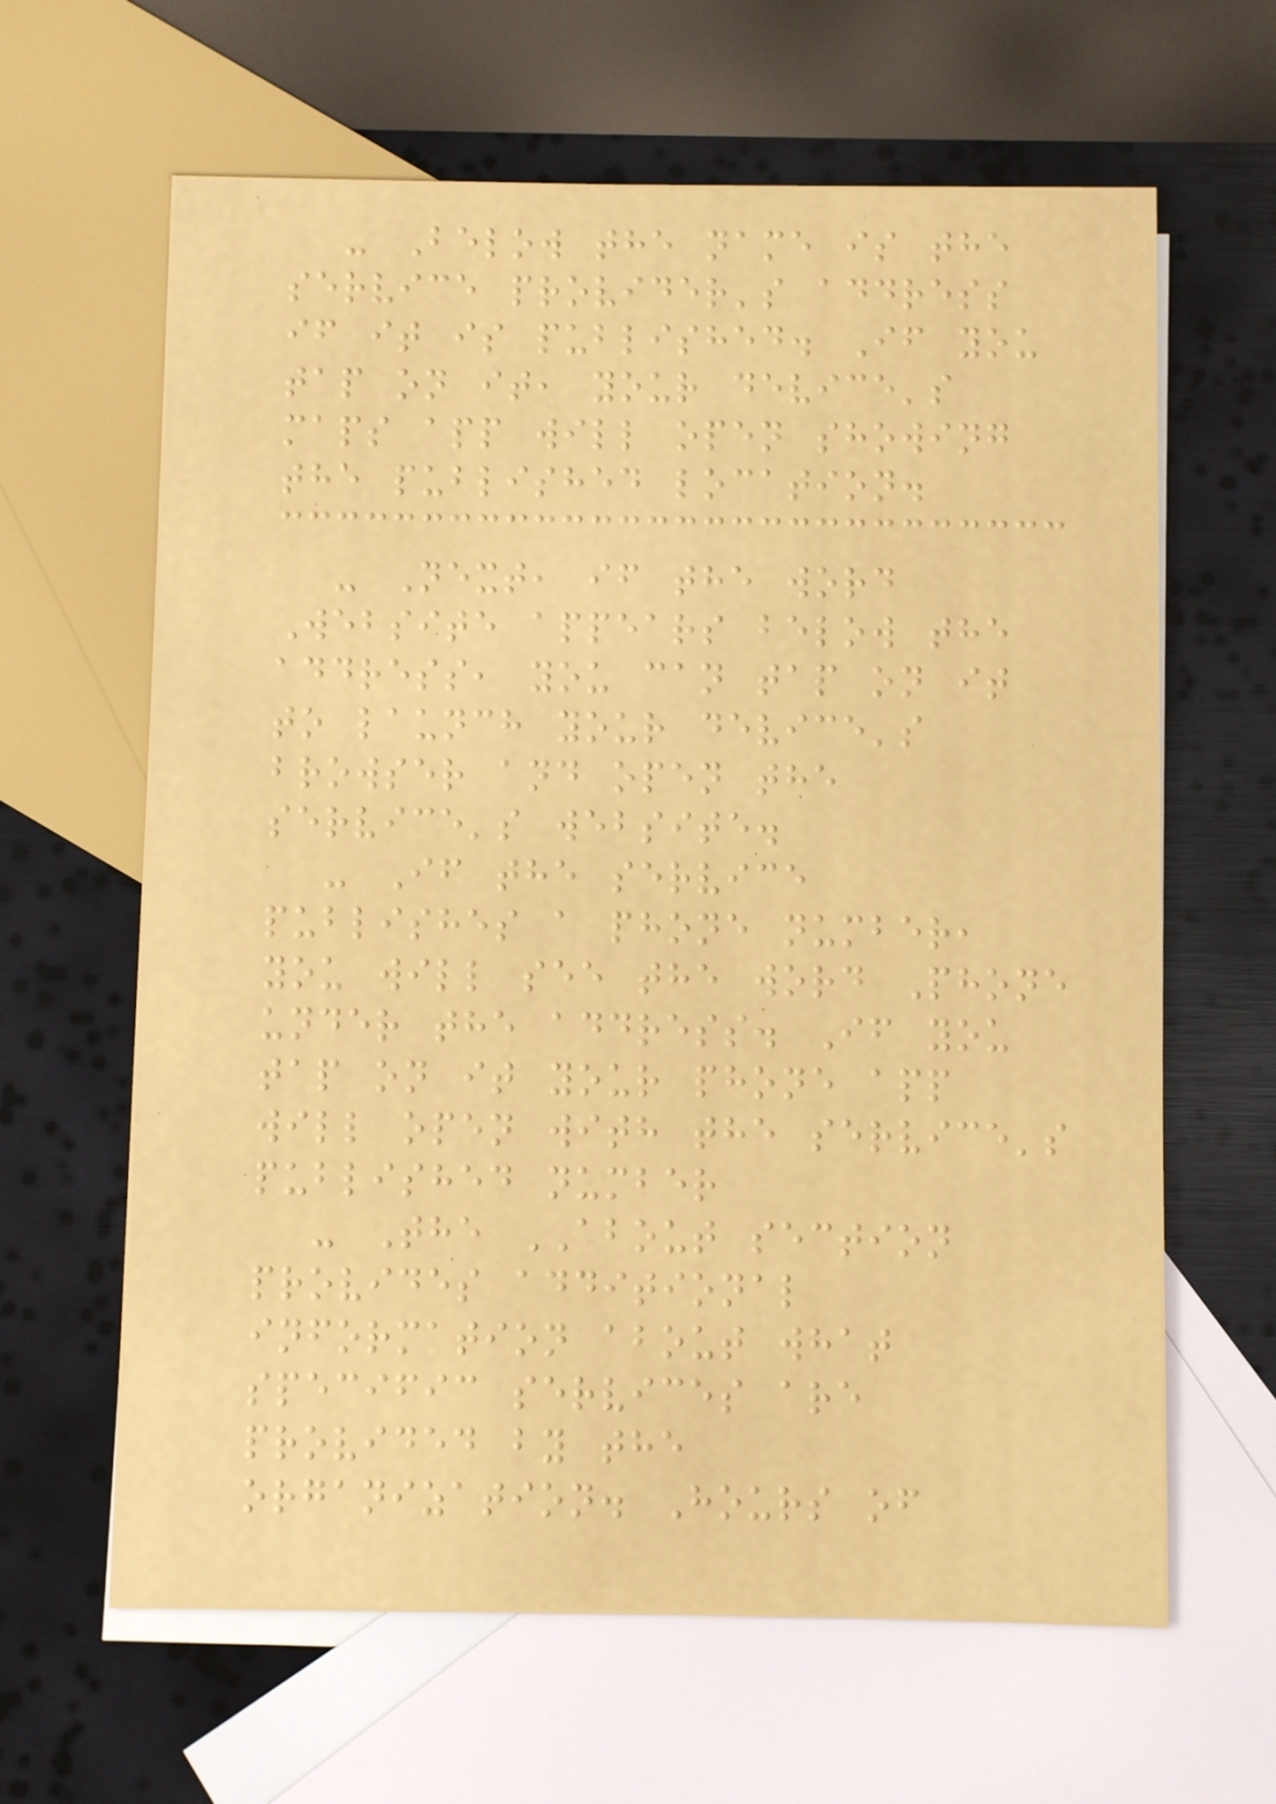- Below the name is the
service provider's address
if it is published. If you
tap on it, your device's
maps app will open showing
the published location.
- Next, if the word
Website appears below the
address, you can tap on it
to launch your device's
browser and open the
service's website.
- If the service
publishes a phone number,
you will see the word Phone
under the address. If you
tap on it your phone app
will open with the service's
published number
- The ABOUT section
provides additional
information about what
specific services are
provided by the
organization. Hours of
